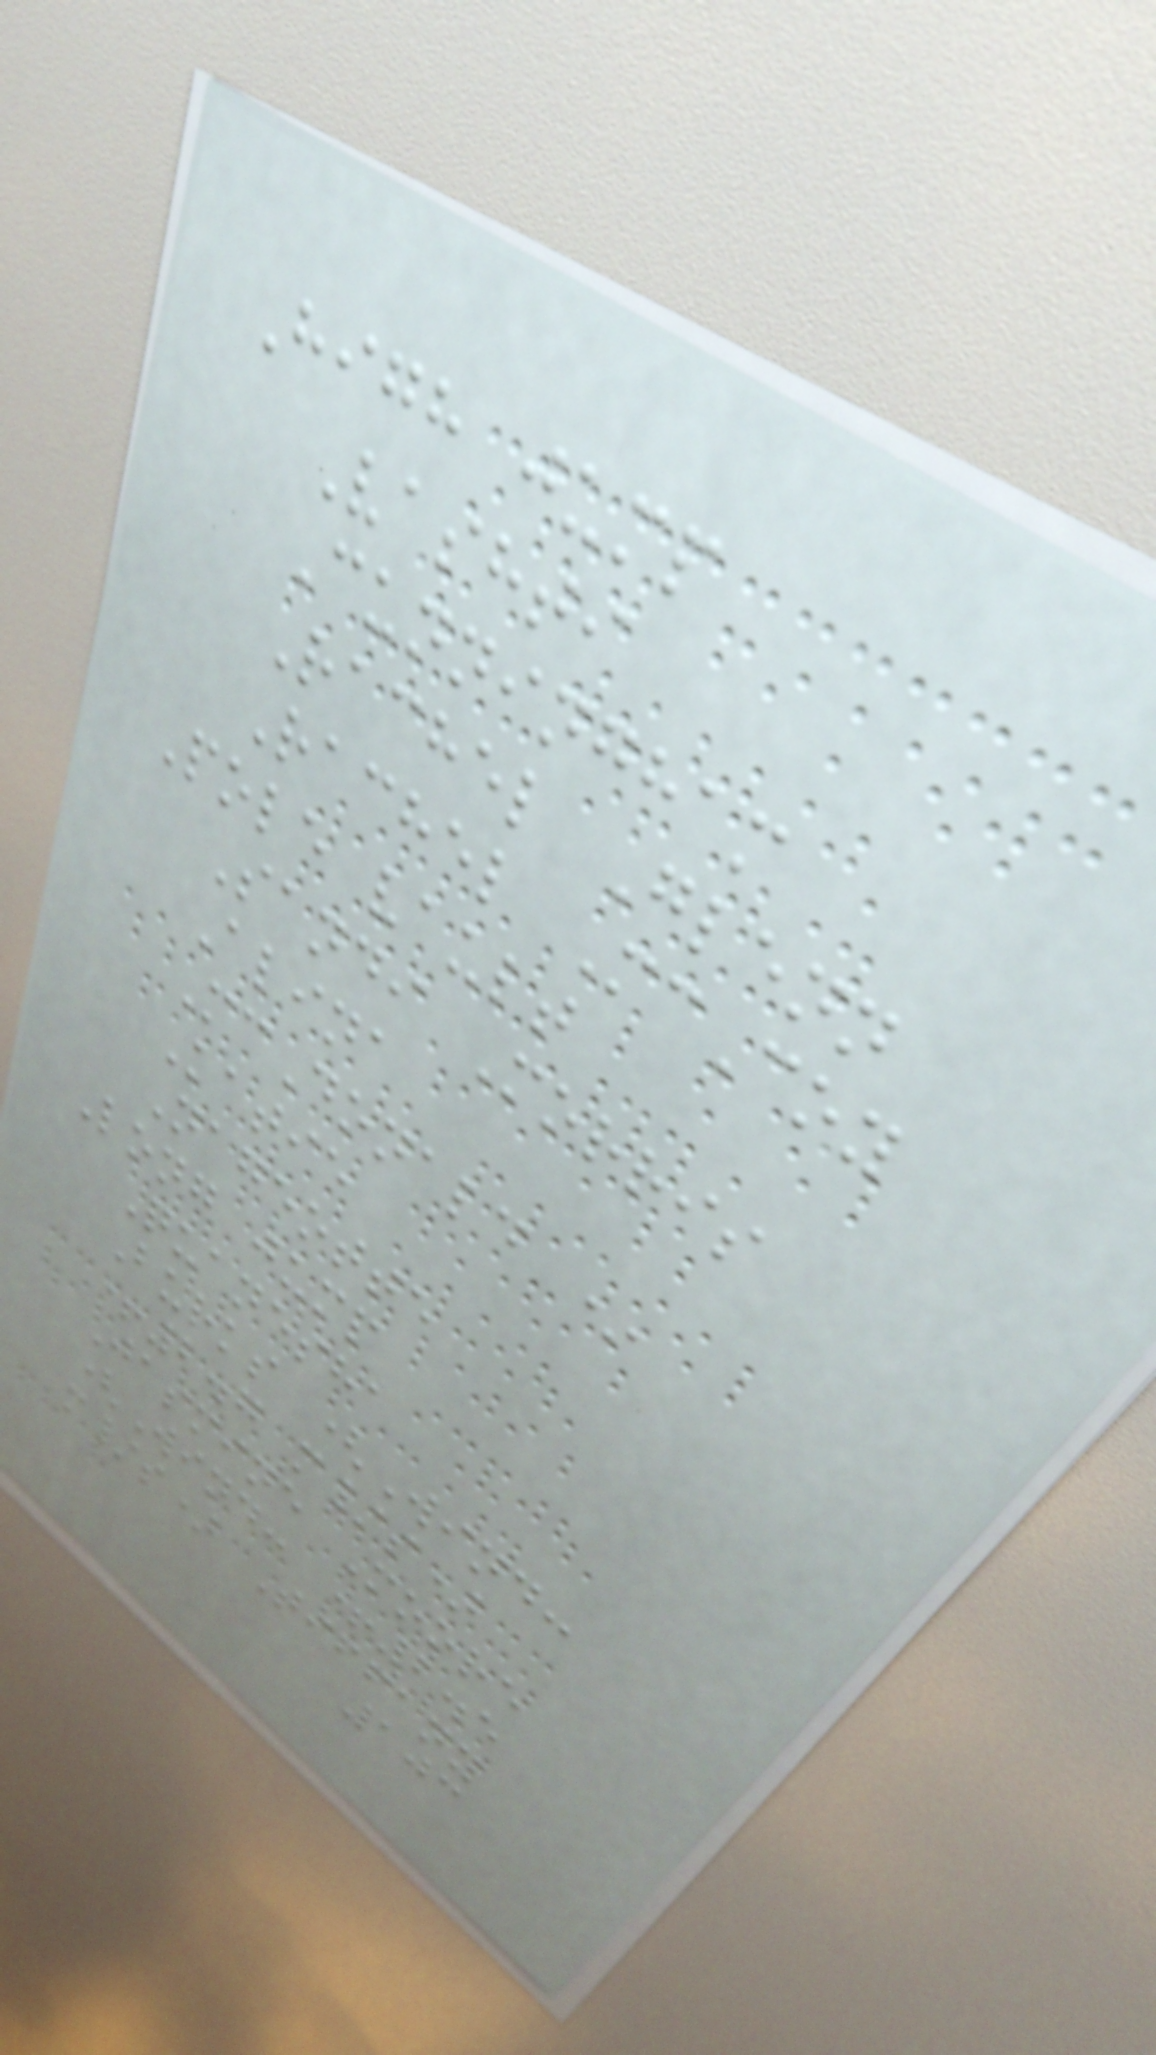High jump
Vashti
Cunningham
Rachel Glenn
Rachel McCoy
Pole vault
Sandi Morris
Alina
McDonald *
Katie
Nageotte
Long jump
Quanesha
Burks (Wind:
+2.7 m/s)
Jasmine Moore
(Wind: +2.5
m/s) Tiffany
103
